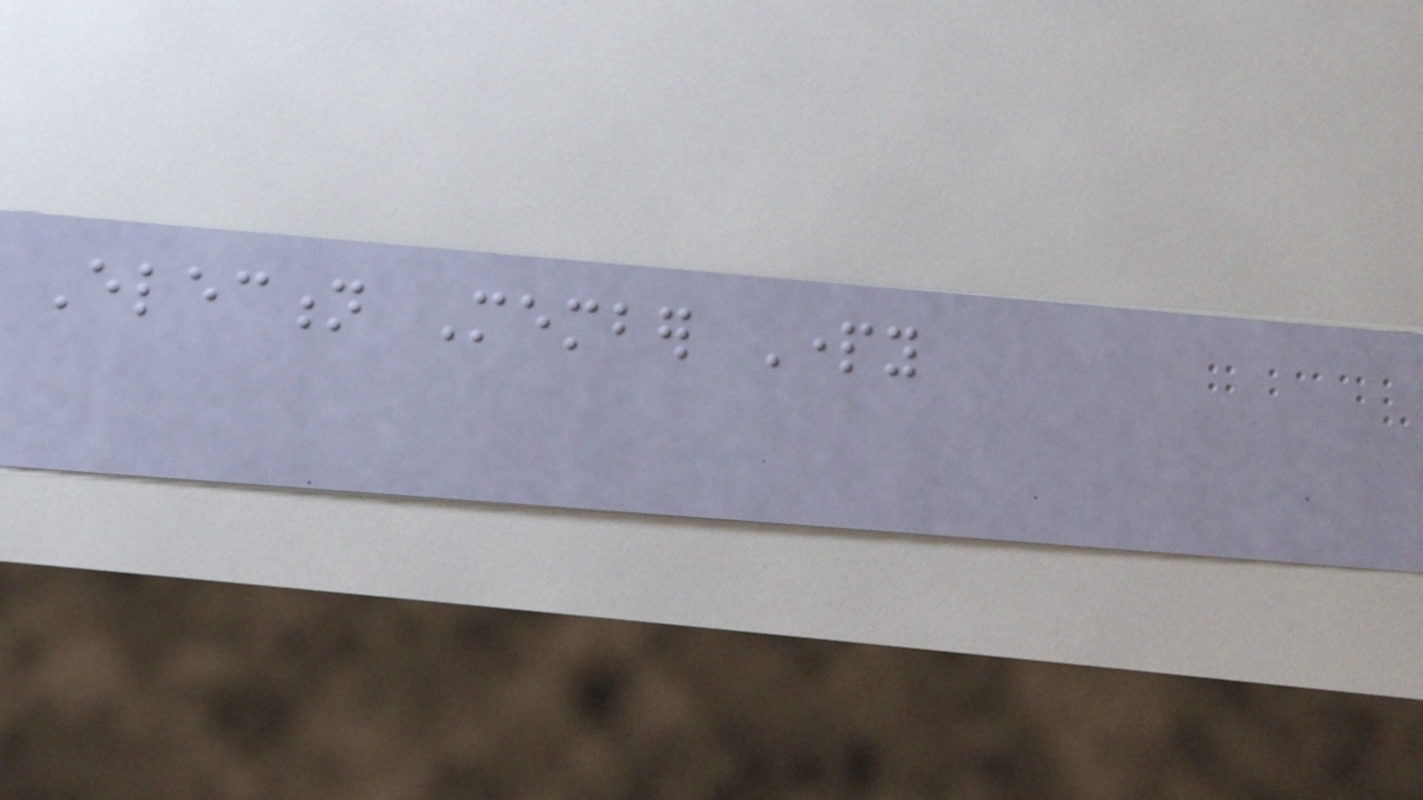Election Member Party
